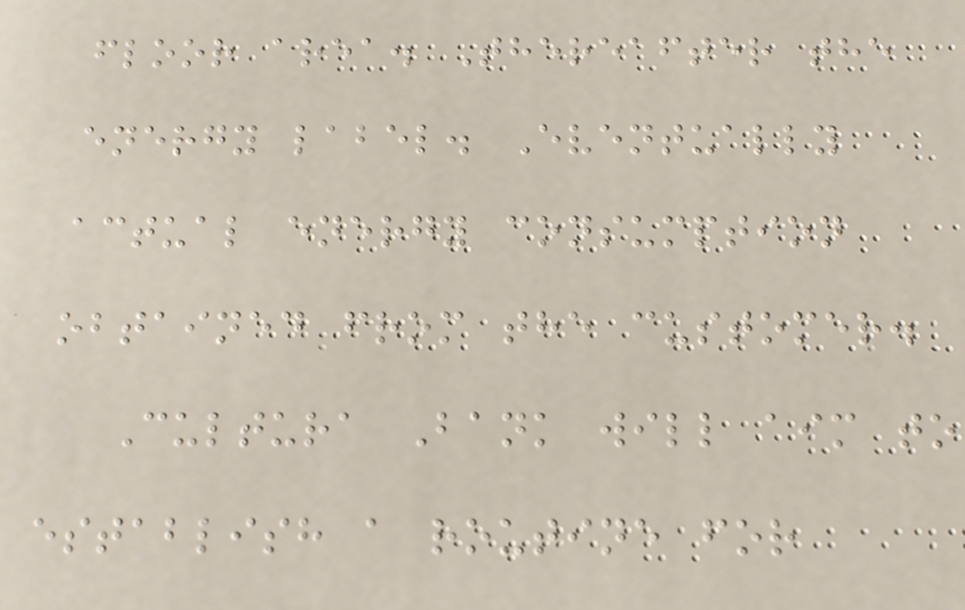floor area. Thereafter the
energy label. Eventually
actual energy consumption
obtained from the customer.
Cultura Bank will aim to
establish a routine for
